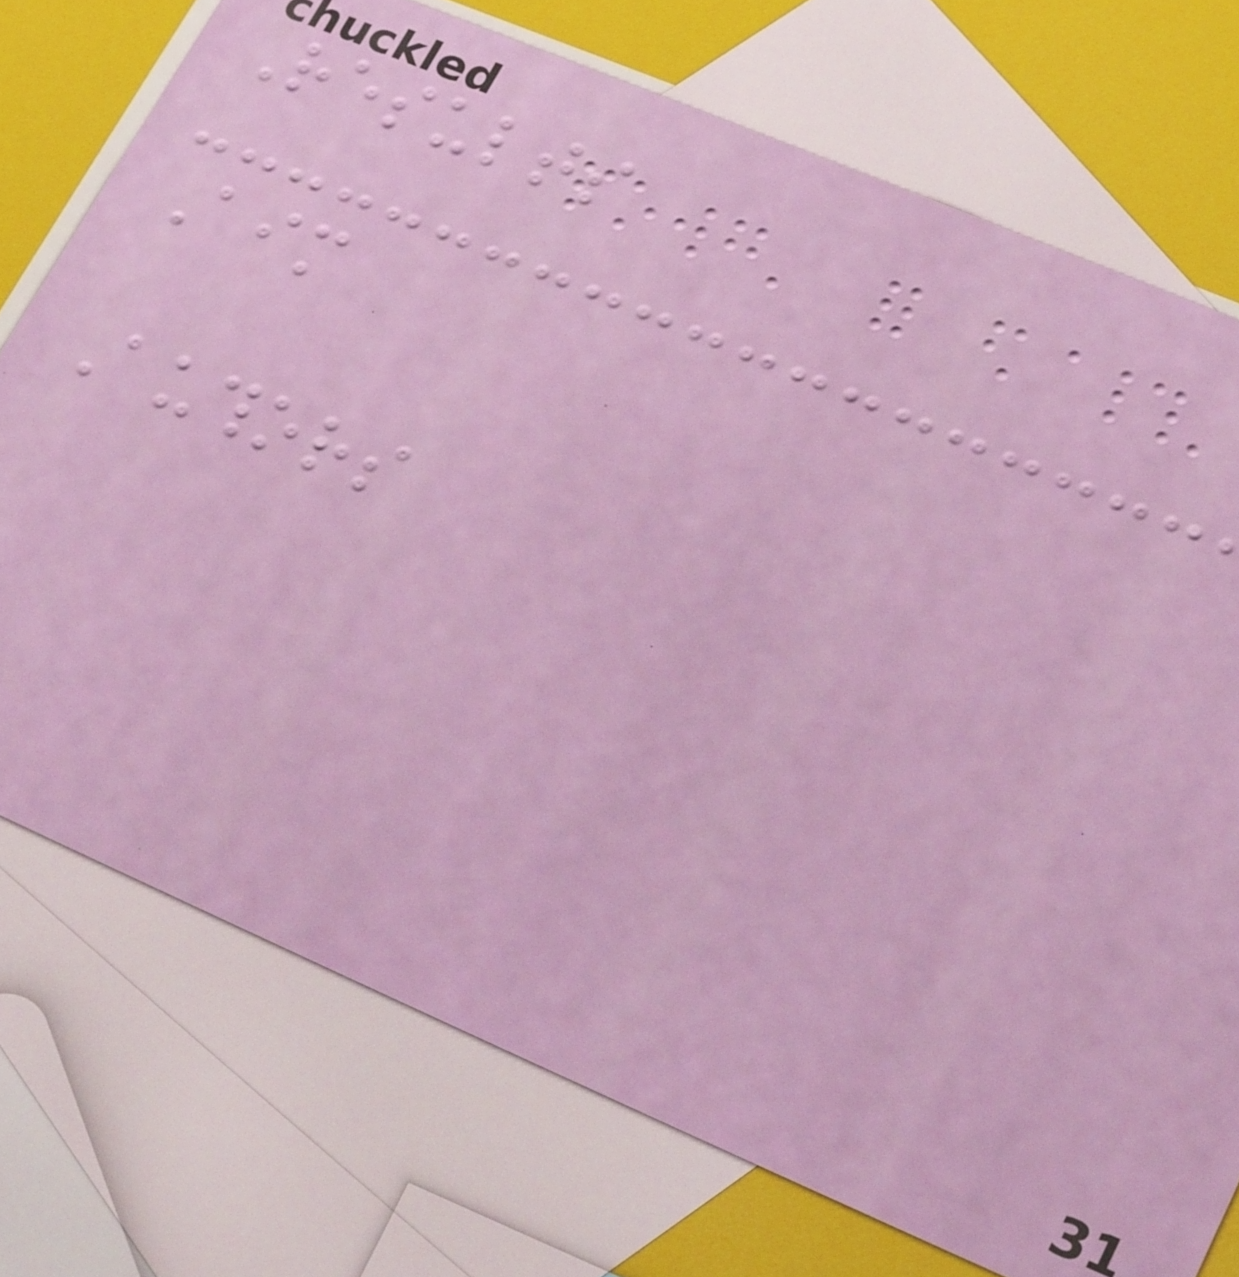Results
Aim
Authors
